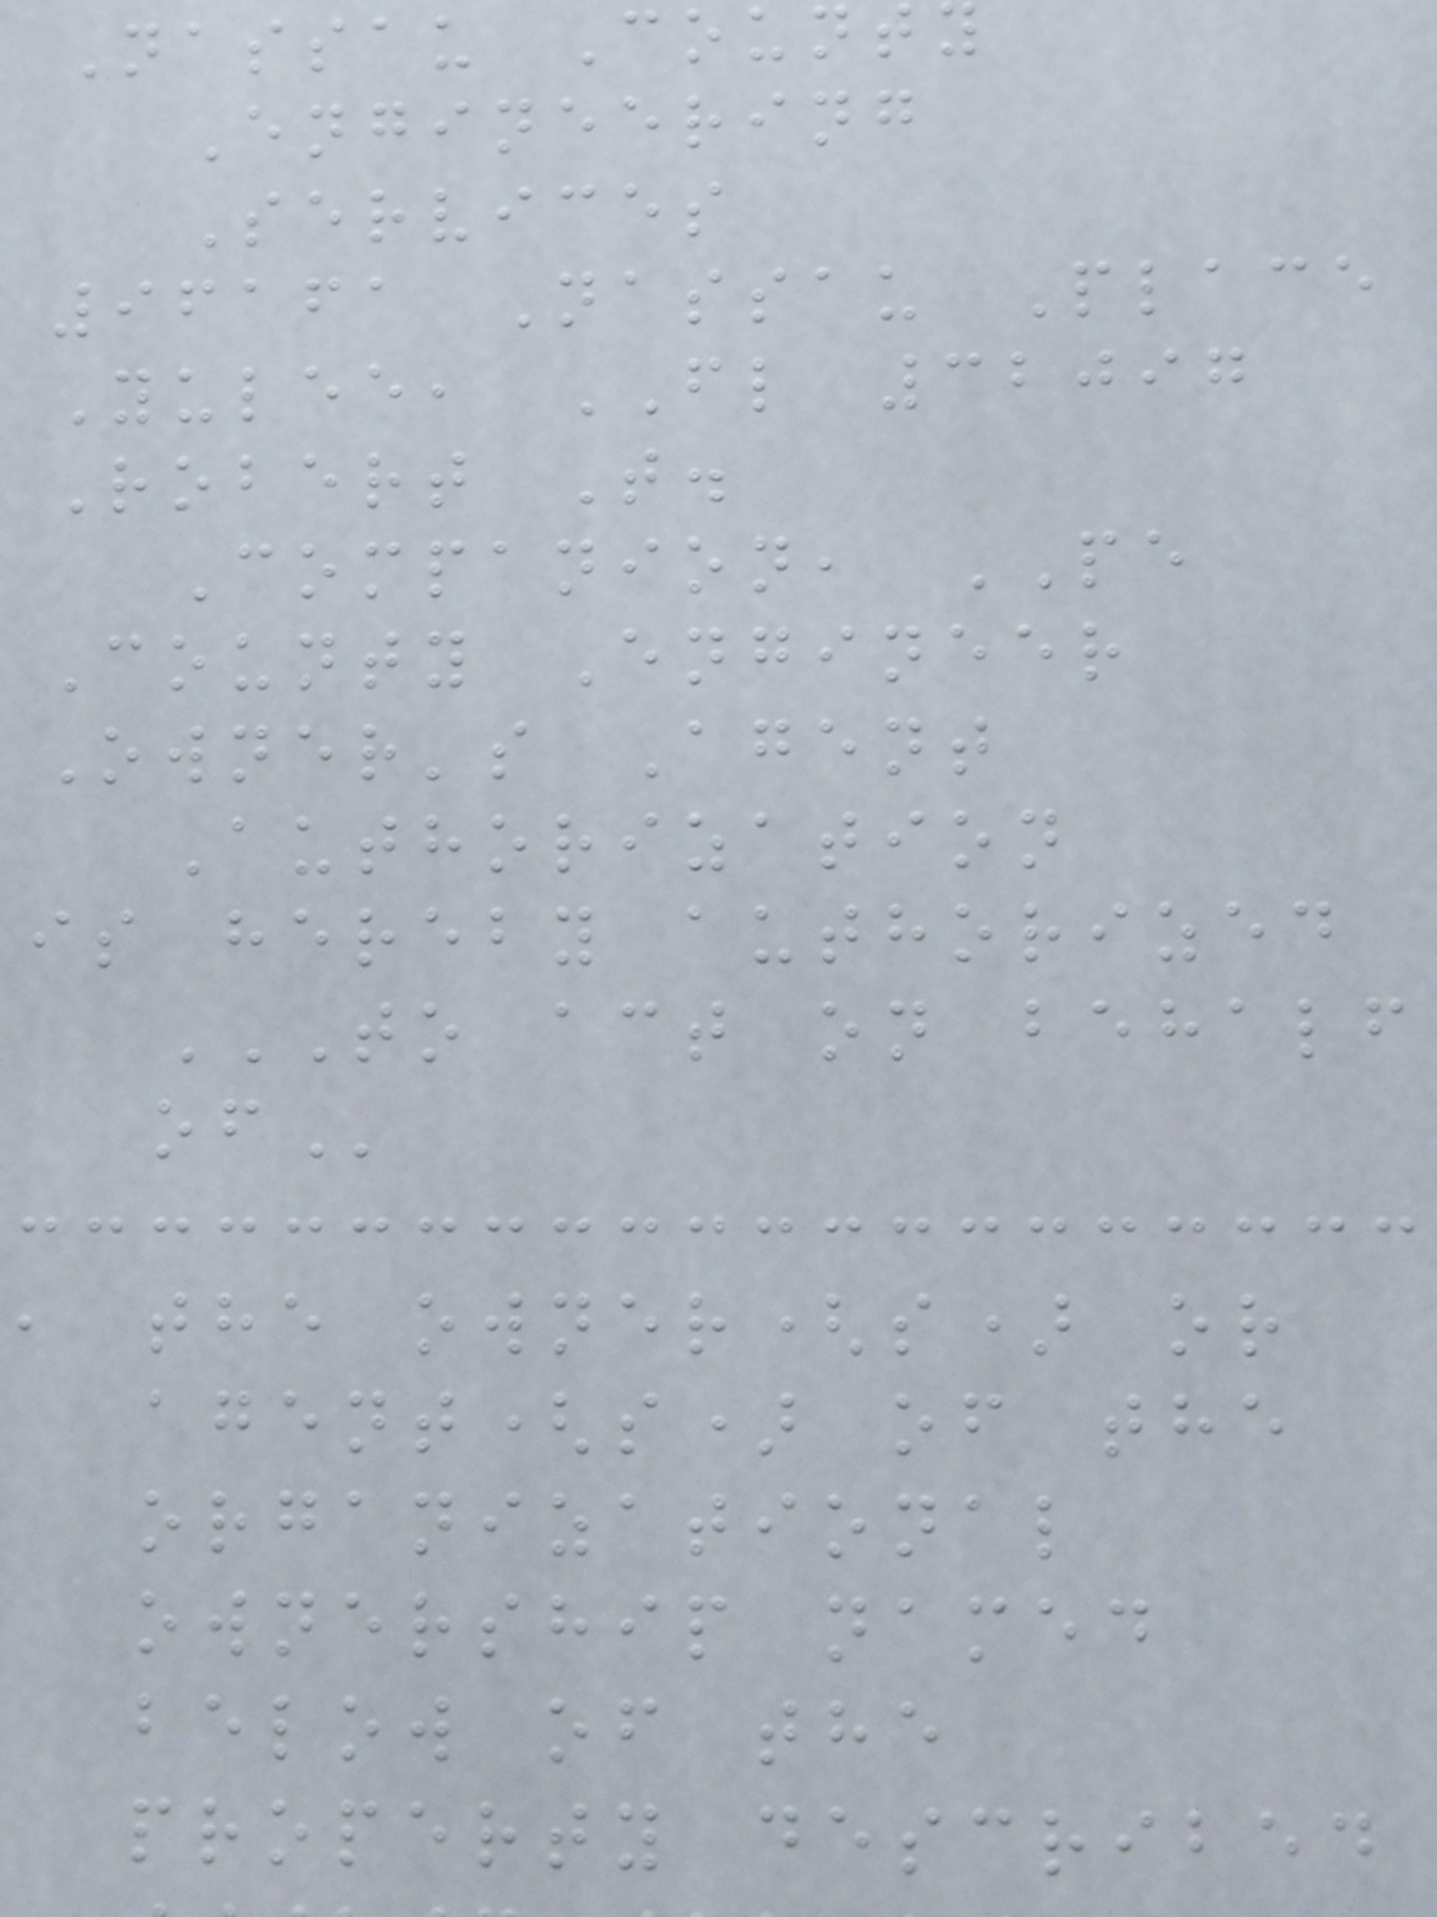Nassau Count
Engineering
Services
96161 Nassau Place
Yulee, FL 32097
Robert T.
Companion, PE
County Engineer
Owner's Agent
Authorization
is hereby authorized
TO ACT ON BEHALF
, the owner(s) or
agent(s) of the
organizational
ownership named
below of the
property described
